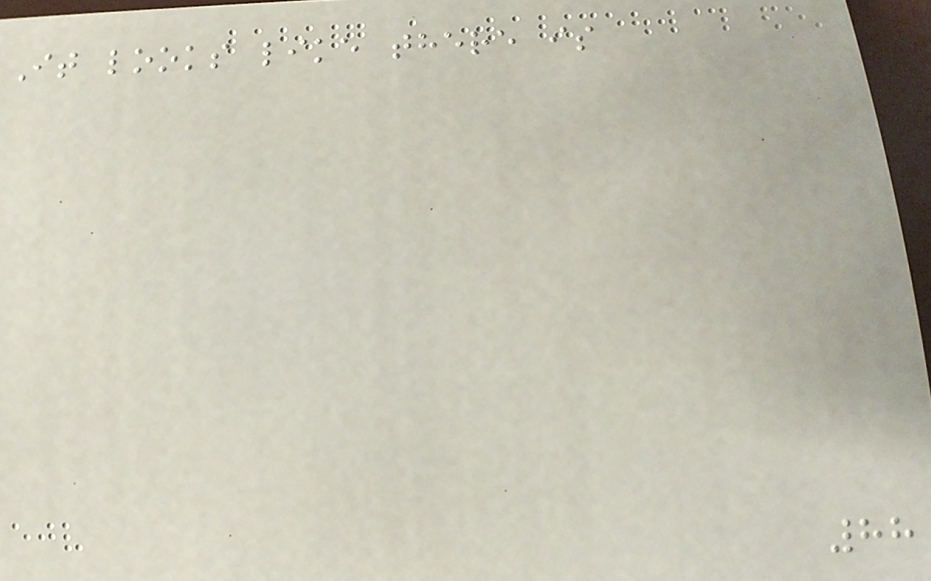It looks like there is
88
